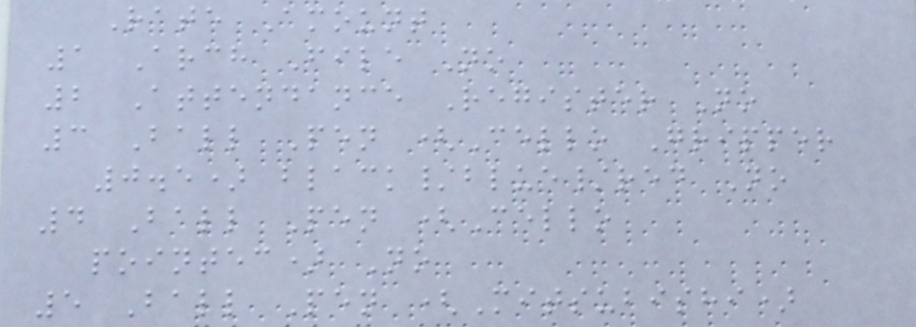Rate Amount
1 Arch File No
2 Attendance Register No
3 Ball Pen (Cello Gripper
0.5) black/blue/red No
4 Ball Pen (Cello
pointec) No
5 Ball Pen (Mitsubishi)
